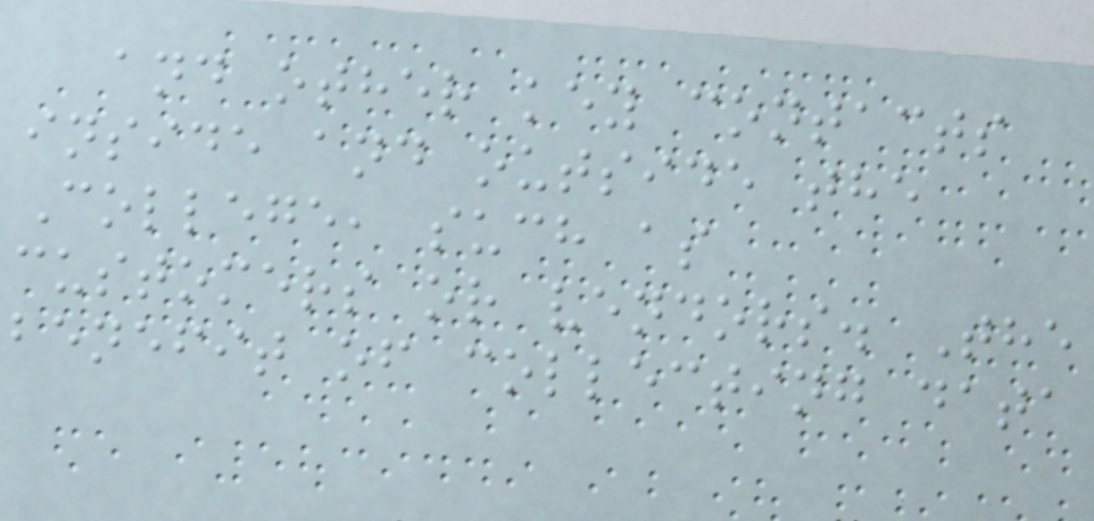and other key contacts
inside and outside the
College, such as
customers or vendors. The
benefit of collecting data
